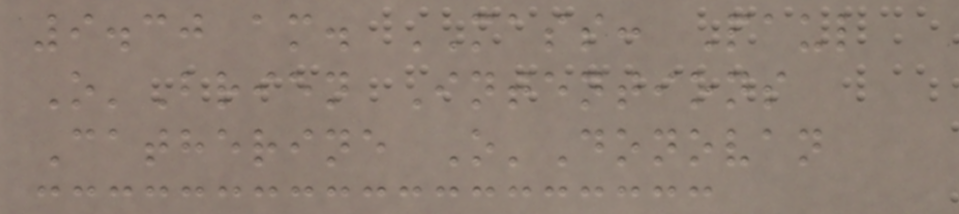9.30 am. MASS: Paul
O'Brien Intentions
Catherine O'Donovan
